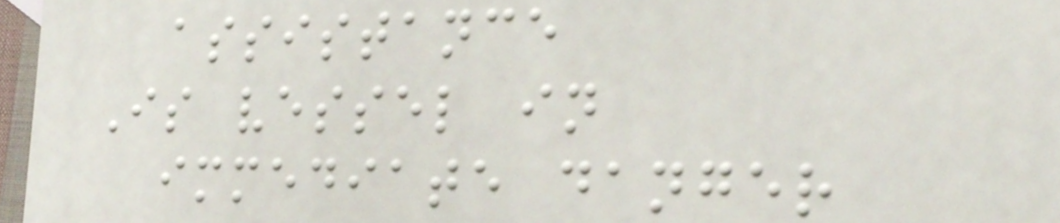assistance
Is vessel in
immediate danger
